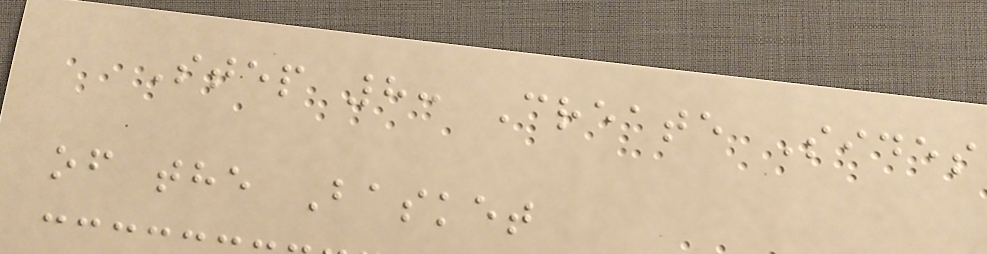Step 8: Create Sides
of the Basket
